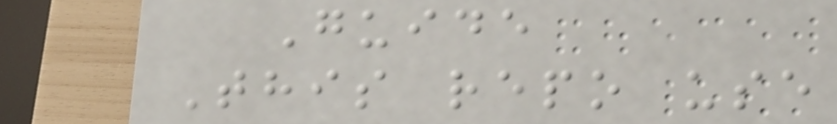Guide
This repo use
